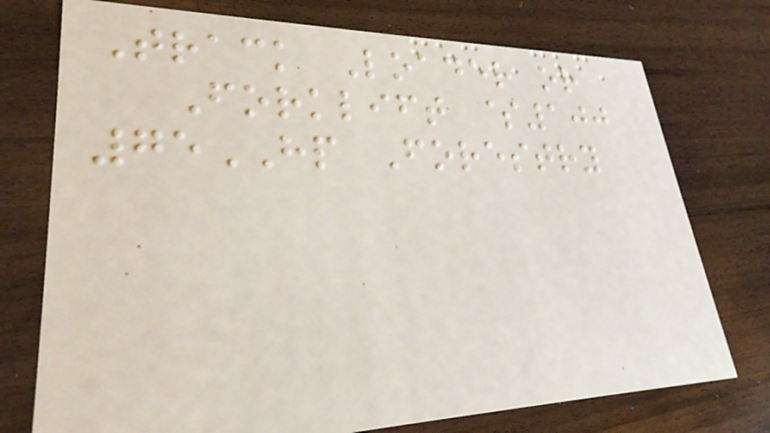Track Loader or
Forklift $100
75HP Forestry
